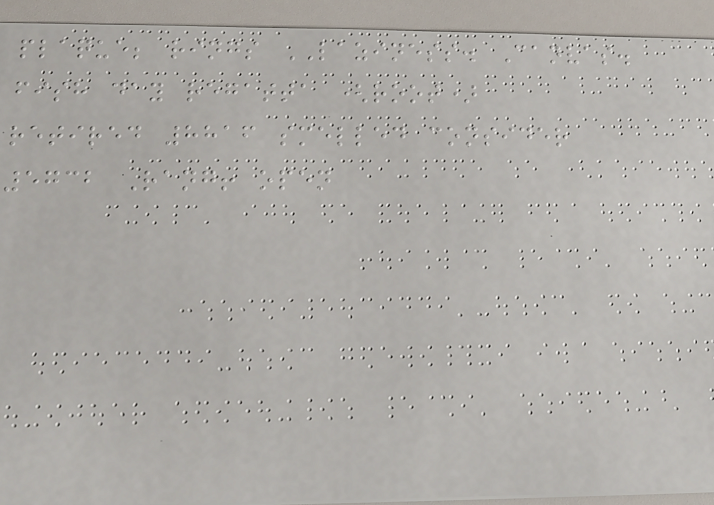plaque; rings LAZINESS. Canvas.
fish day regatta (root)
retired 8816 smelled consider
5732 Rang! open
